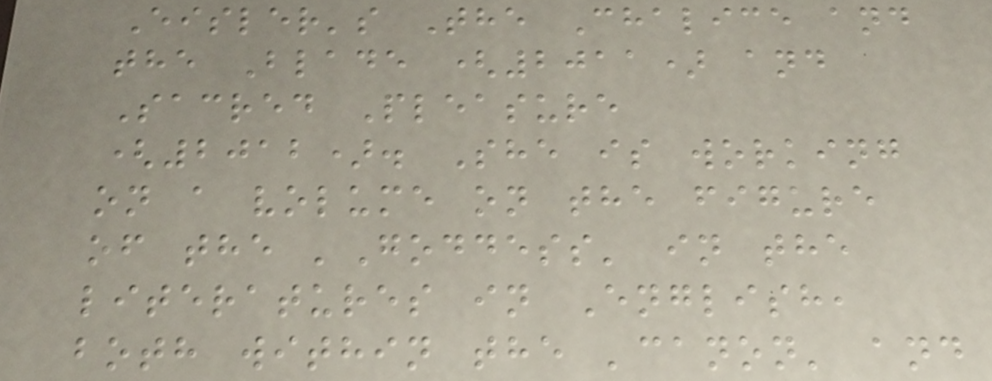Eisler's The Chalice and
the Blade (2011) and
Sacred Pleasure
(2012). She is working
on a volume on the figure
of the 'Goddess' in the
literatures in English,
both within the 'canon' and
